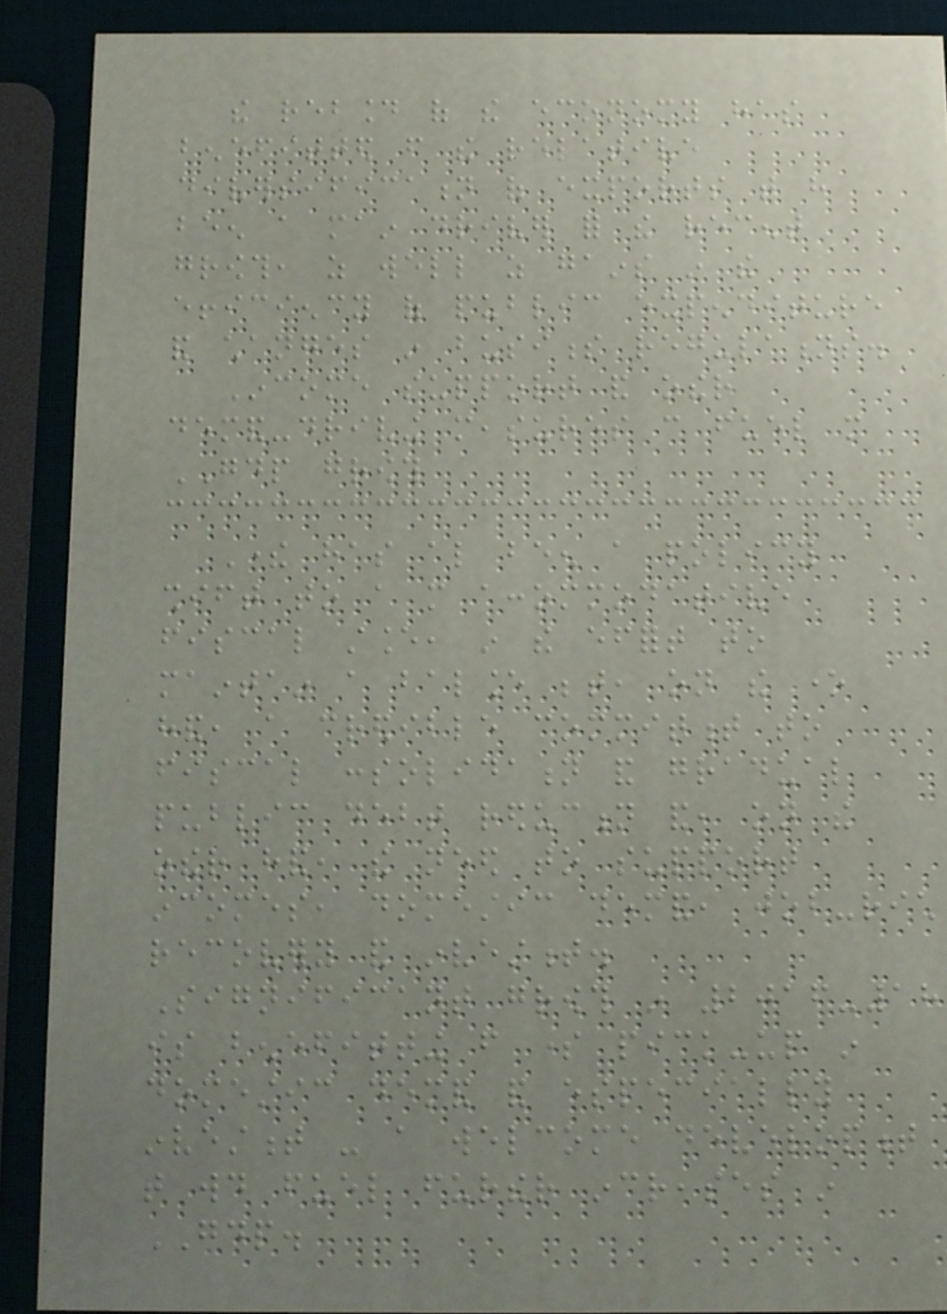the rebound of the economy has
benefitted from the relative
diversification of exports that have
been a main driver for the recent
growth, as well as gains in the
efficiency of public expenditure
and changes in business regulations.
Income support and other
demand-driving measures can fuel more
GDP growth
There has also been a policy
shift to a more accommodative
fiscal stance, in the effort to
maintain a balance between, on the one
hand, a credible commitment to
fiscal consolidation and gradual
public debt reduction and, on the
other hand, the need to support
incomes, domestic demand, job-rich
recovery and investment.
Significant growth in 2016-18
is benefitting from some pick-up in
domestic demand and especially
investment - a welcome development
that would fuel further increases in
GDP.
